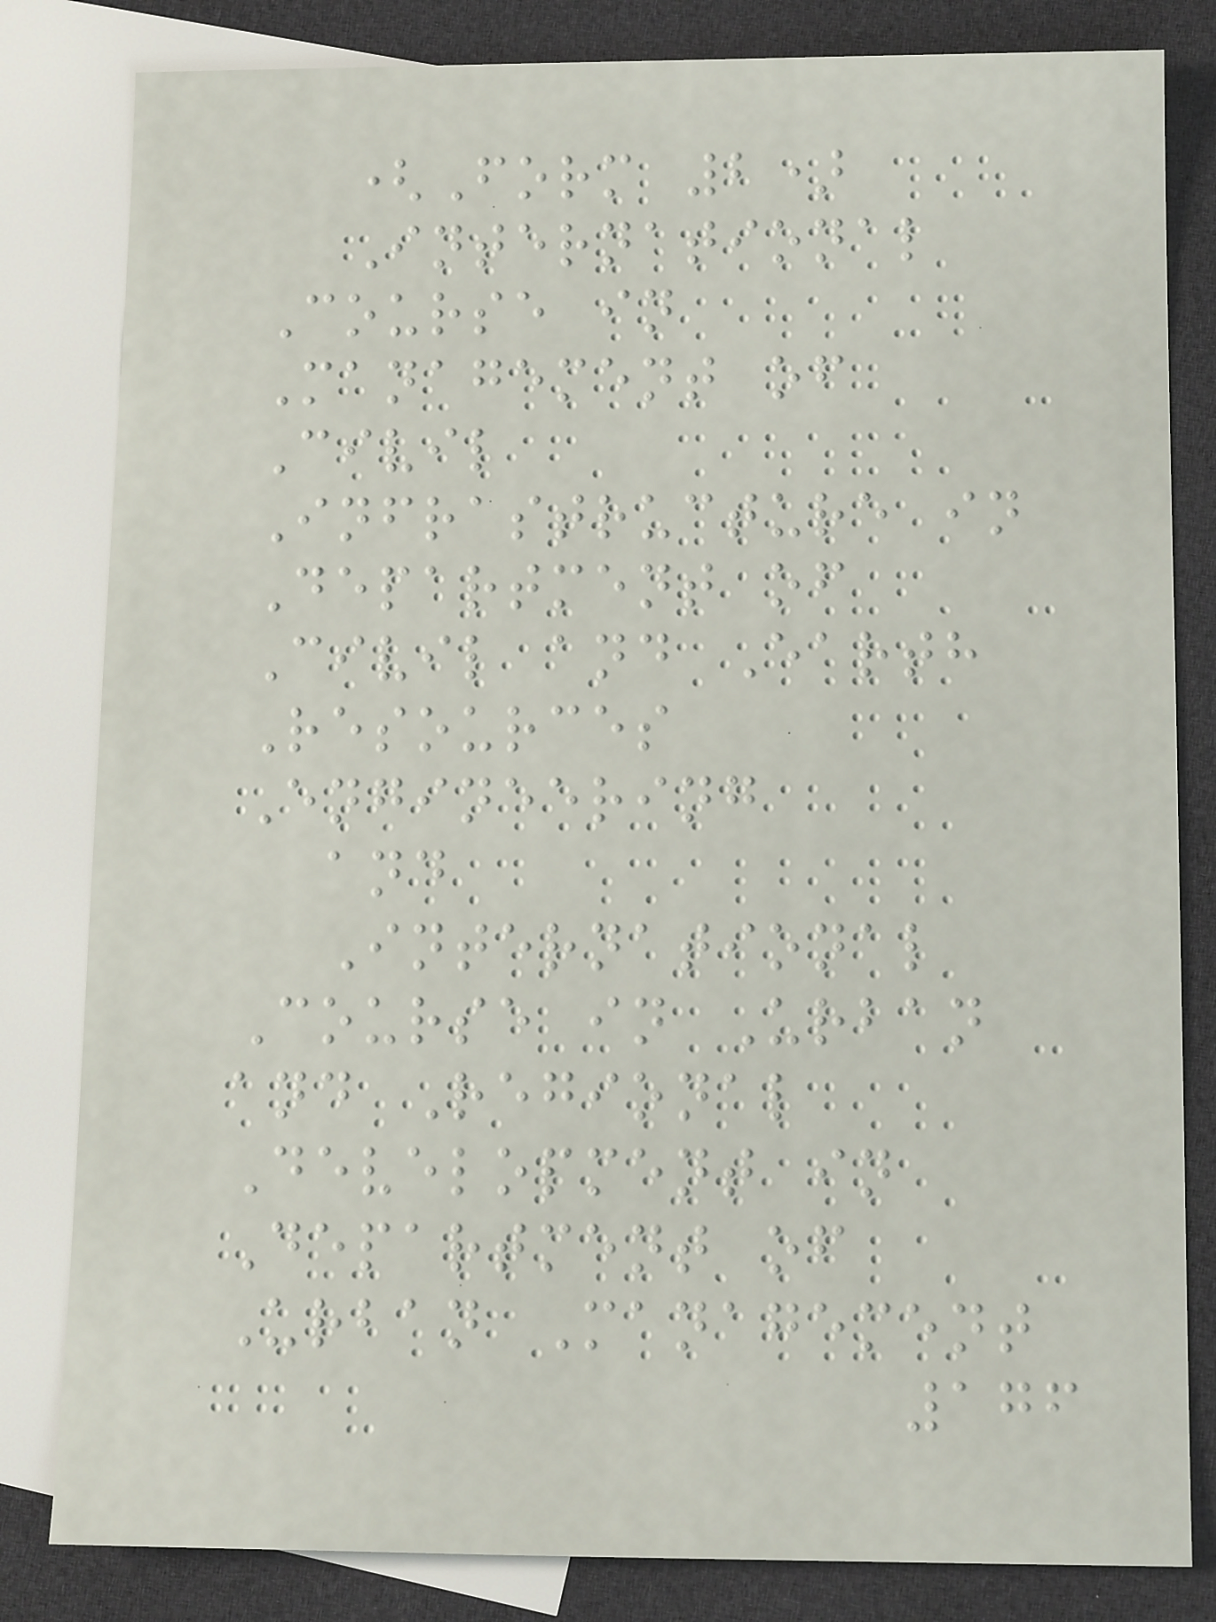(Form 2)
International
Course in
Management of
Civil
Infrastructure in
Department of
Civil and Earth
Resources
Engineering
and
International
Course in Urban
and Regional
Development in
Department of
Urban Management
176
